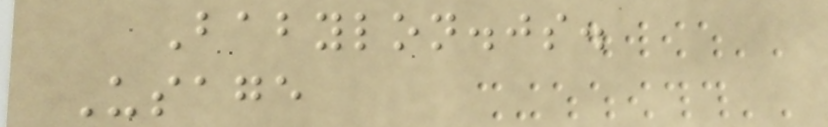Babylon.js.
Usage
